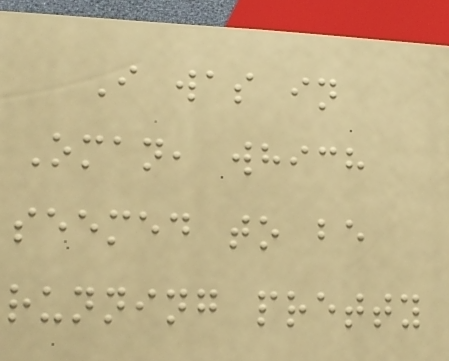I was in
Oman, which
seemed to be
running pretty
